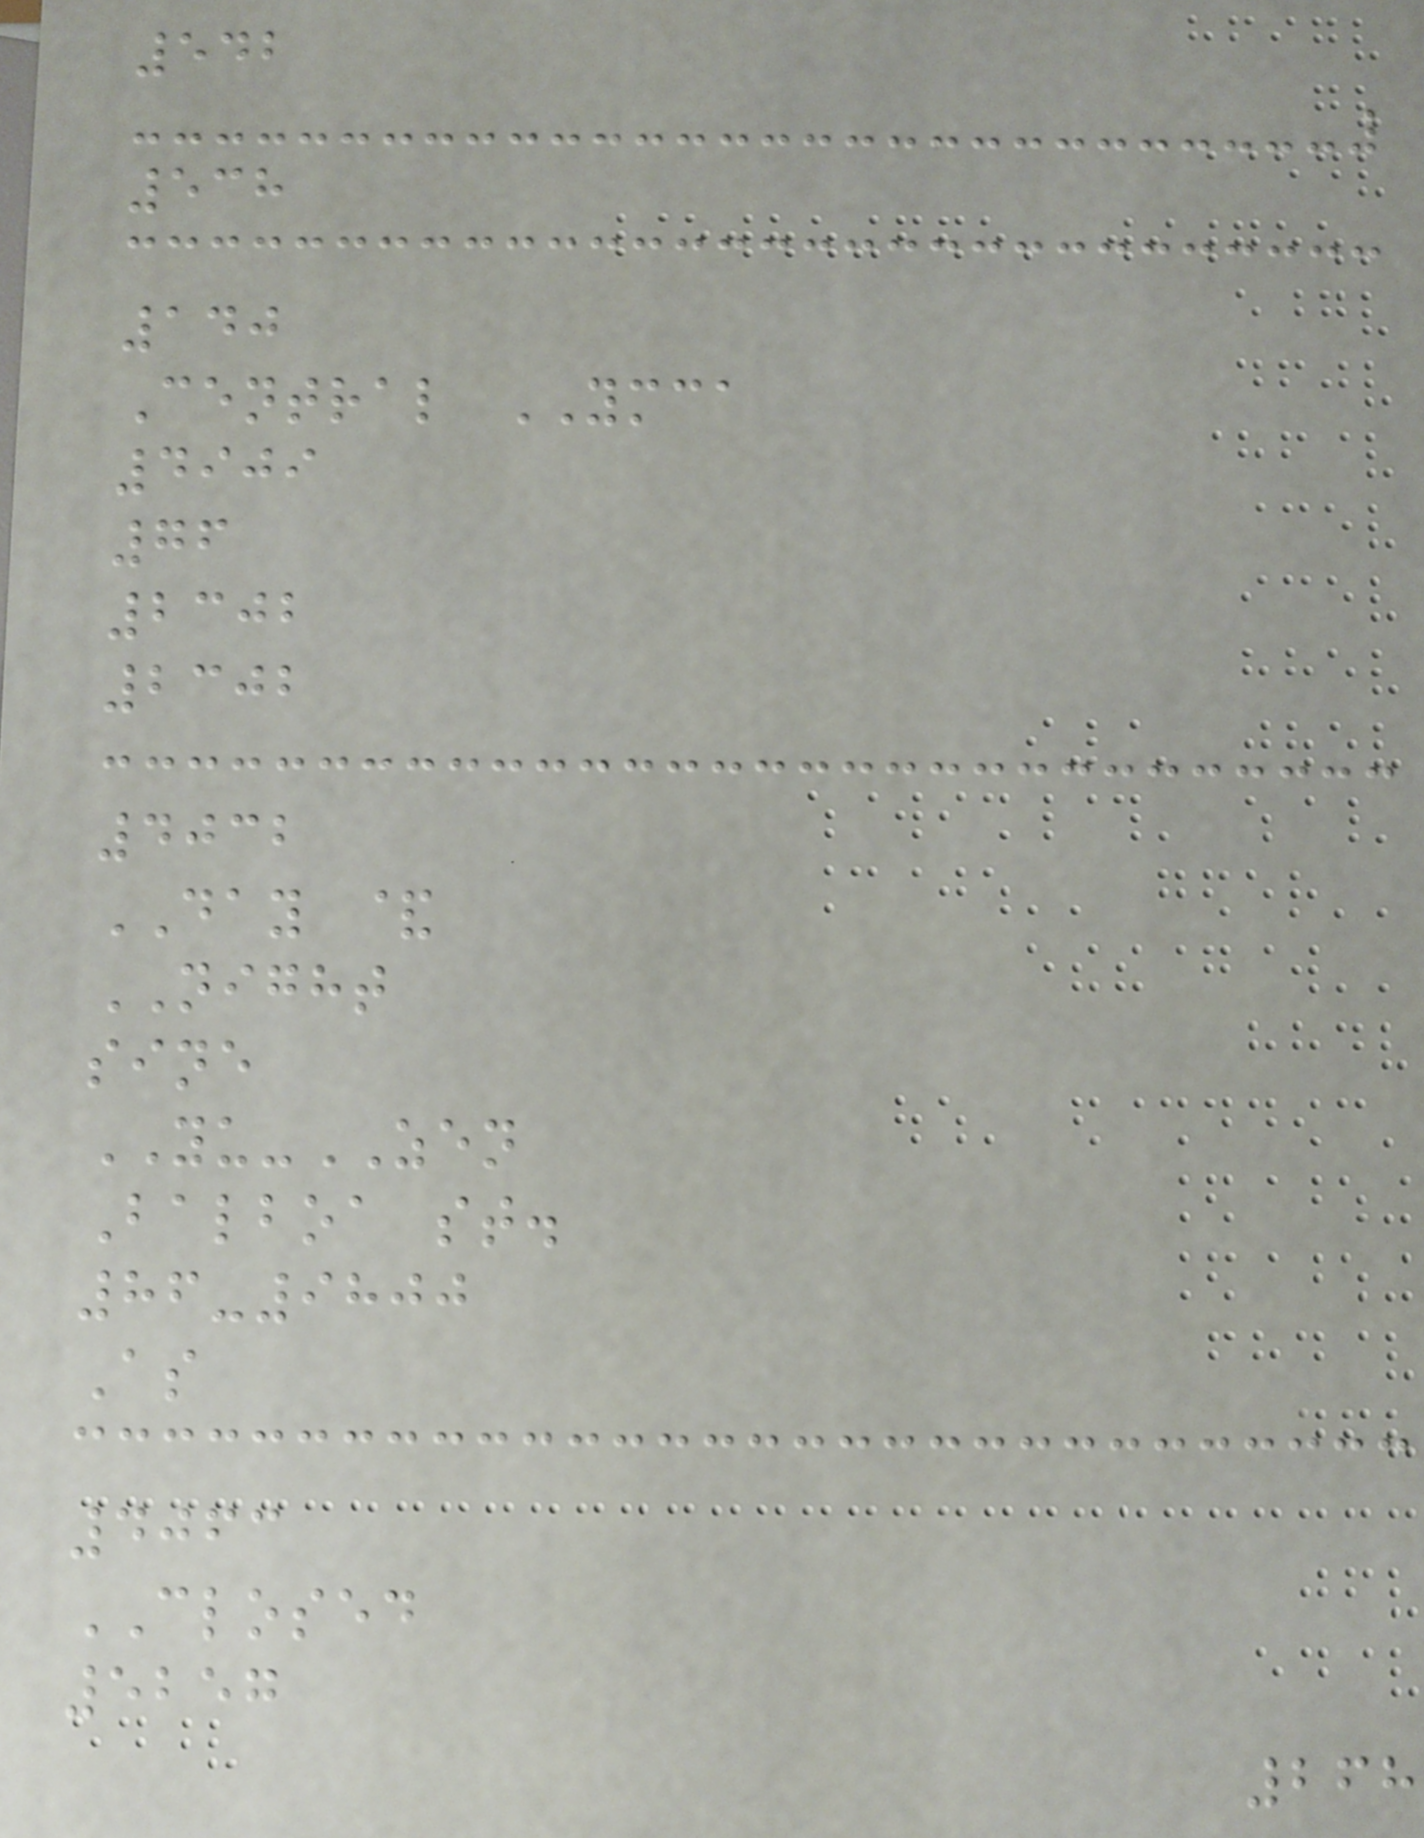542
538
140
Central YMCA
4909
76
2302
2302
4032
DAY &
NIGHT
sine
YU-ZEN
Balboa st.
86-9800
As
4063
CLOSED
5257
268
